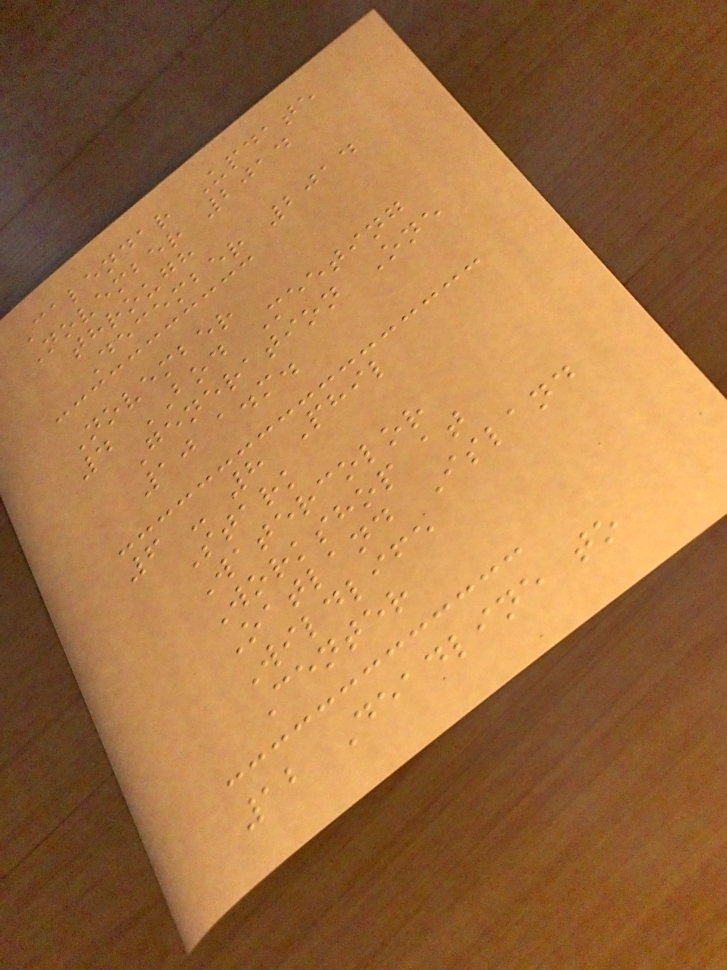Calendar Update
November 2014
through
December 2014
November
4 BOD Meeting
Generation One
10 a.m.
6 - 8 Phil
Stark
Watercolor
Workshop at
Oatland Island
Wildlife
Center
12 Deadline to
